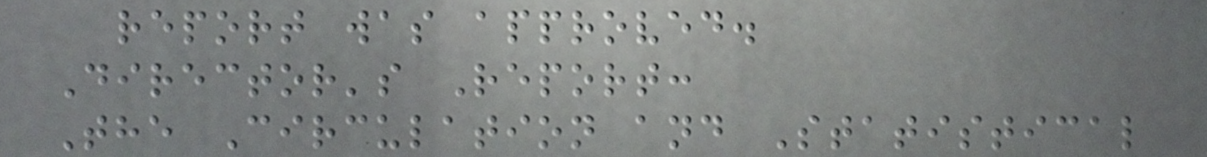report was approved.
Director's Report:
The Circulation and Statistical
